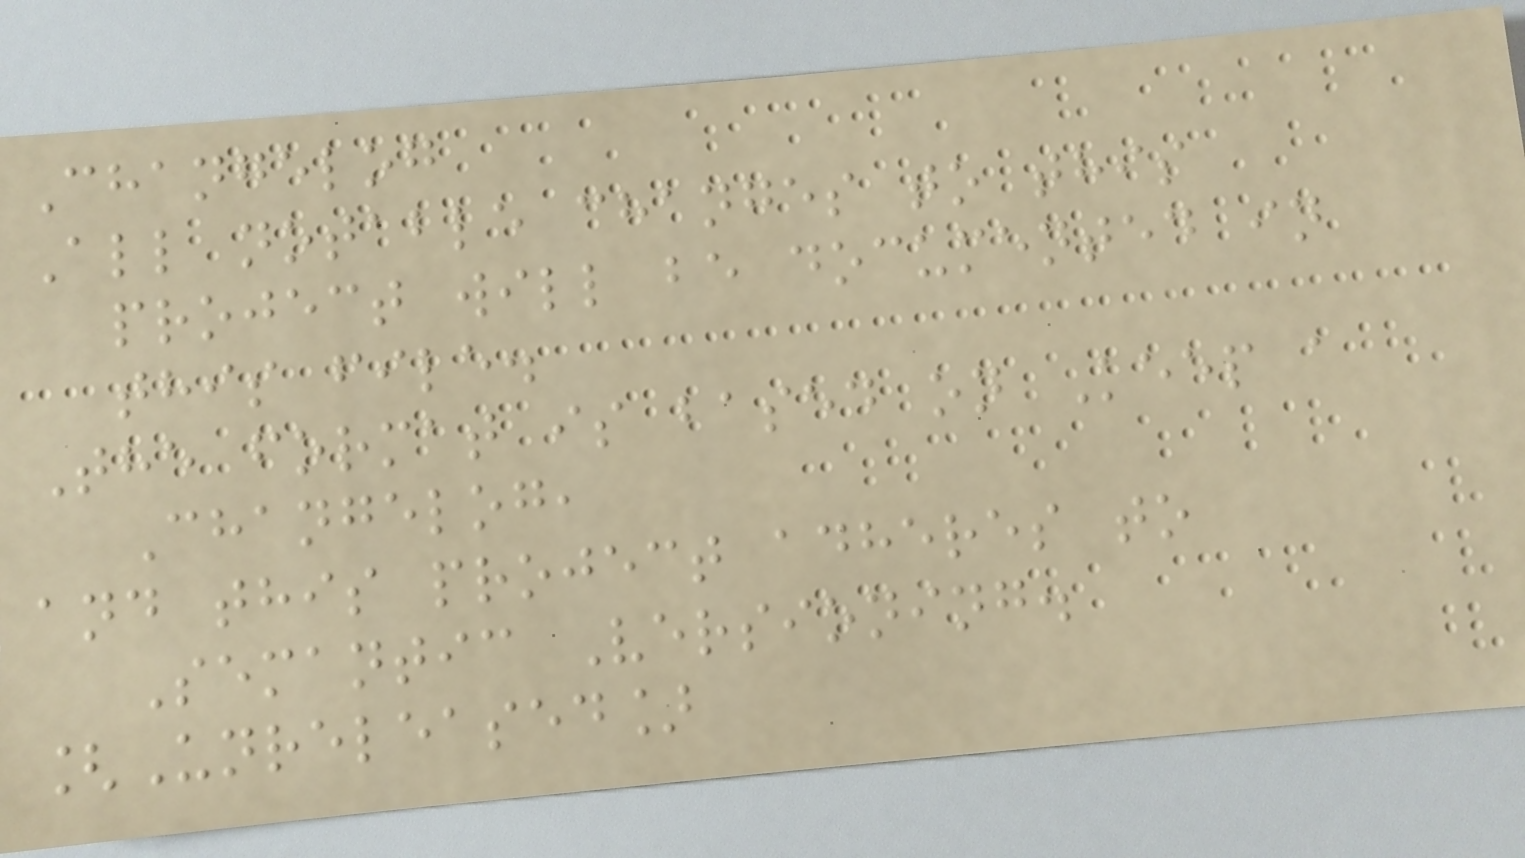Changelog
All notable changes to this
project will be documented in
this file.
The format is based on Keep a
Changelog,
and this project adheres to
Semantic Versioning.
[Unreleased]
